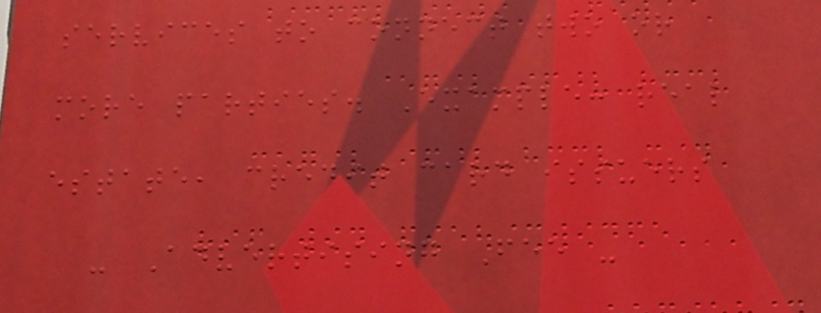services to connect two or
more parties. Example: real
estate, credit card issuers
- Advertising Fee -
